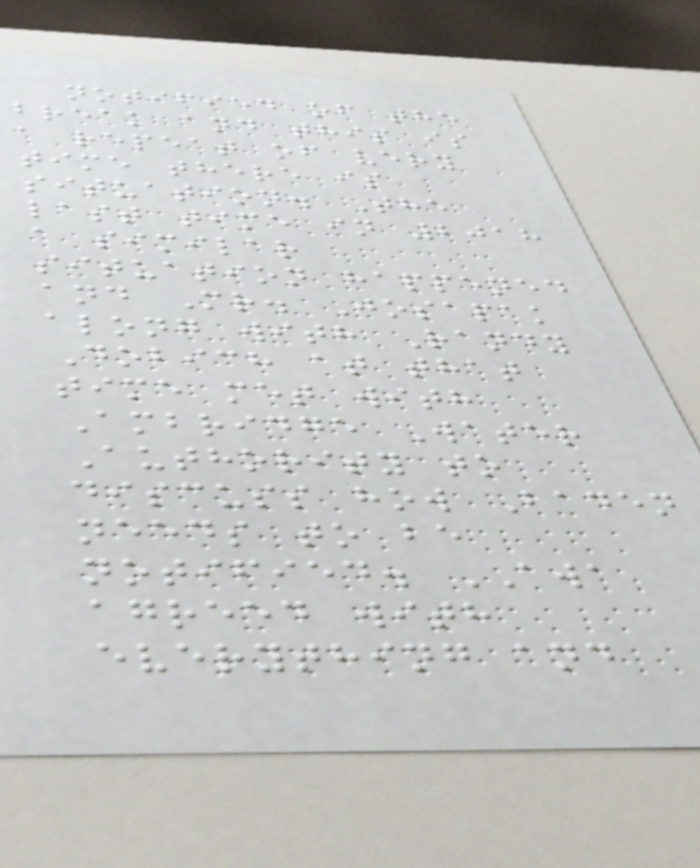notified of the
break and this is
a repeat of very
time there is
situation. The
last time in 2018
a similar
situation happened
and Mr. Josapak
along with Randy
Dobich at that
time met with
Ambridge Water
Authority to
discuss how Baden
needs to be
notified. AWA
agreed with
everything and
